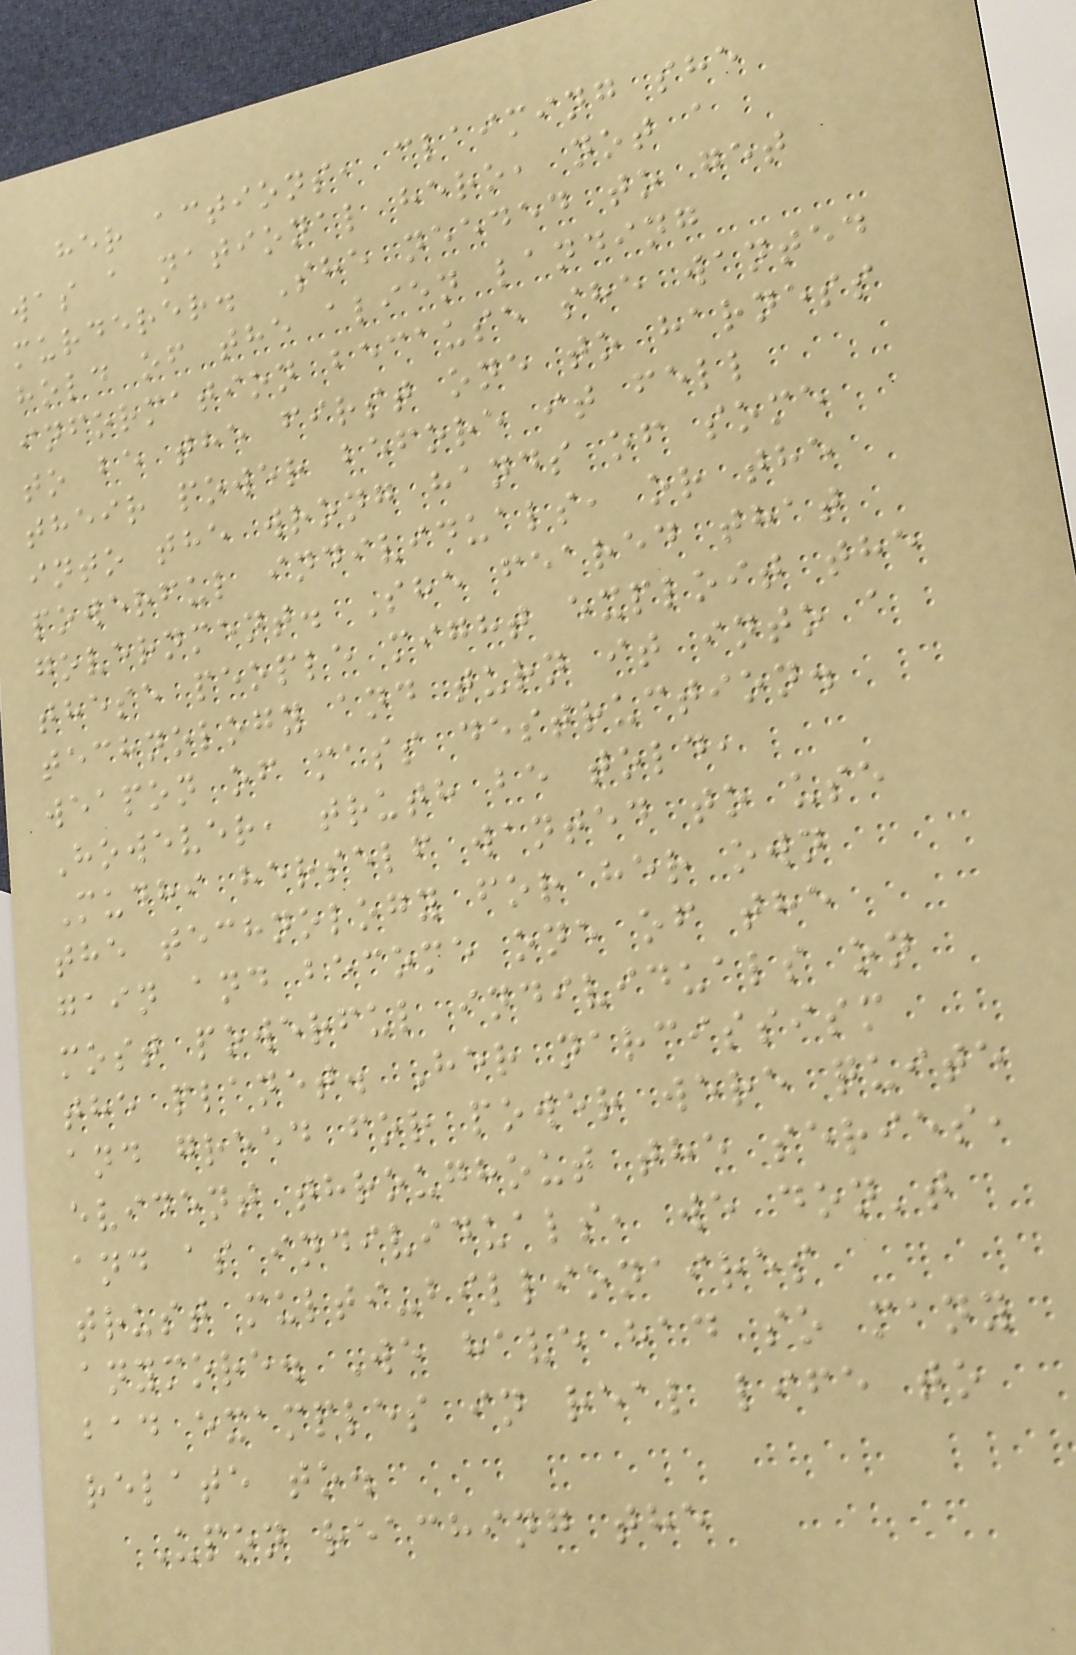her actions, claiming she
was a national hero, not a
murderer. She needed to get
hold of the alien landing
information because she wanted
to be the first one to harness
their power before it fell
into the wrong hands of some
powerful individuals, or the
government. She feared that
these people might exploit the
technology and turn it into a
weapon of mass destruction.
However, truth be told,
Mudhi herself wanted to use
the technology for her own
gain and become one of the
most powerful individuals on
the planet. Her narcissism
and greed for power were quite
evident throughout the series,
and as individuals, we don't
trust multi-billionaires
anymore. We have had so many
bad examples in real life to
relate to.
Upon reaching the
